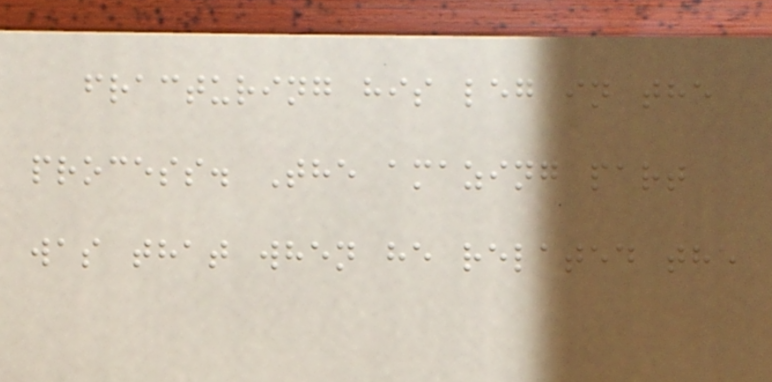fracturing his leg in the
process. The amazing part
was that when he related the
